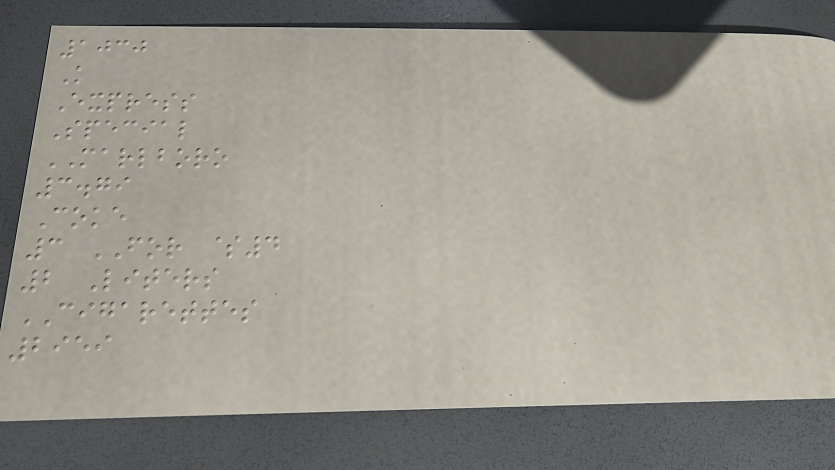1030
K
Express
Special
MARLBORO
3.79
Coke
3 FOR $4
2 Liters
CIGARETTES
2959
